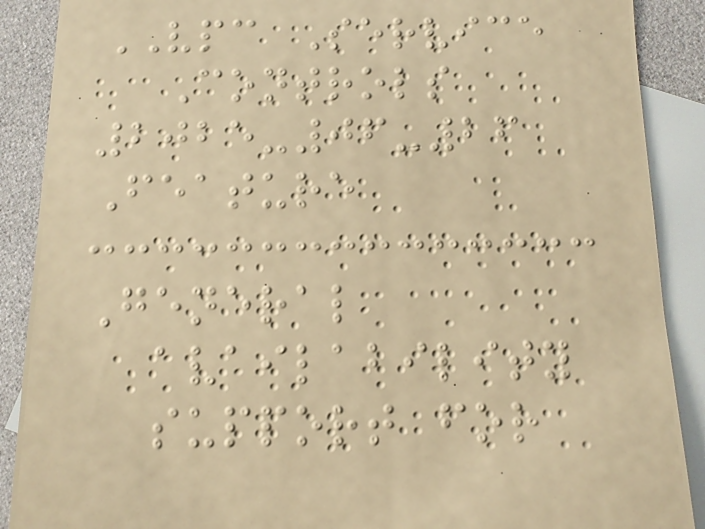VPC Service
Controls
2025-06-26
Feature
General
availability
support for
